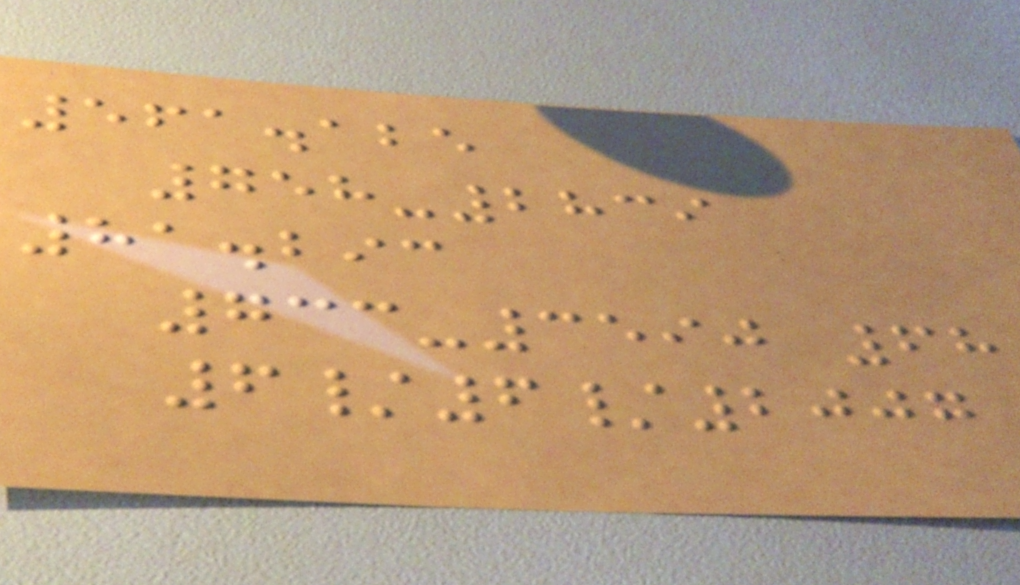561.125
758-2839
81.293
733-3590 68
6/6/2007
